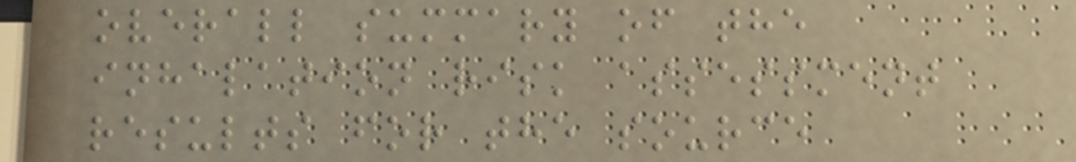overall summary of the
inhalation risk assessment
results for the source
